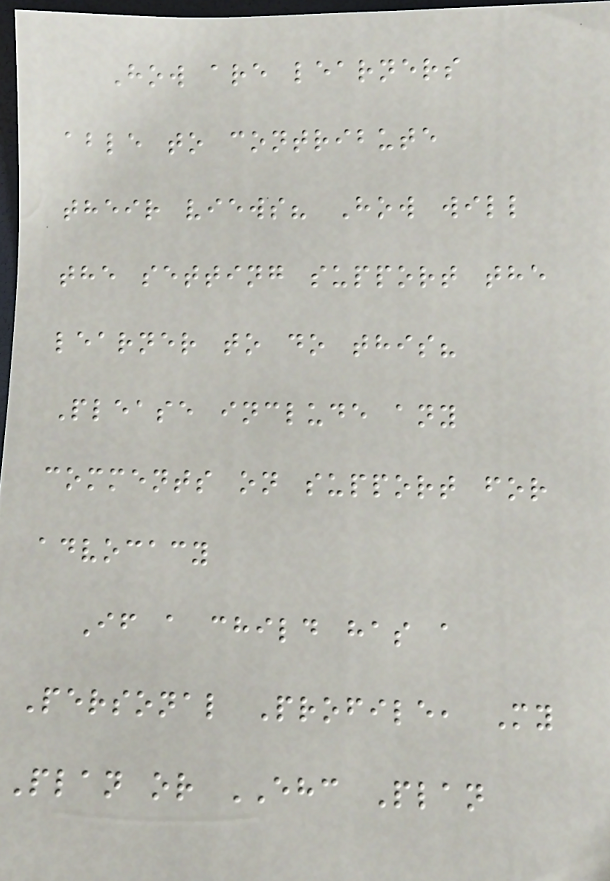How are learners
able to contribute
their views? How will
the setting support the
learner to do this?
Please include any
comments on support for
advocacy
If a child has a
Personal Profile, My
Plan or EHC Plan
